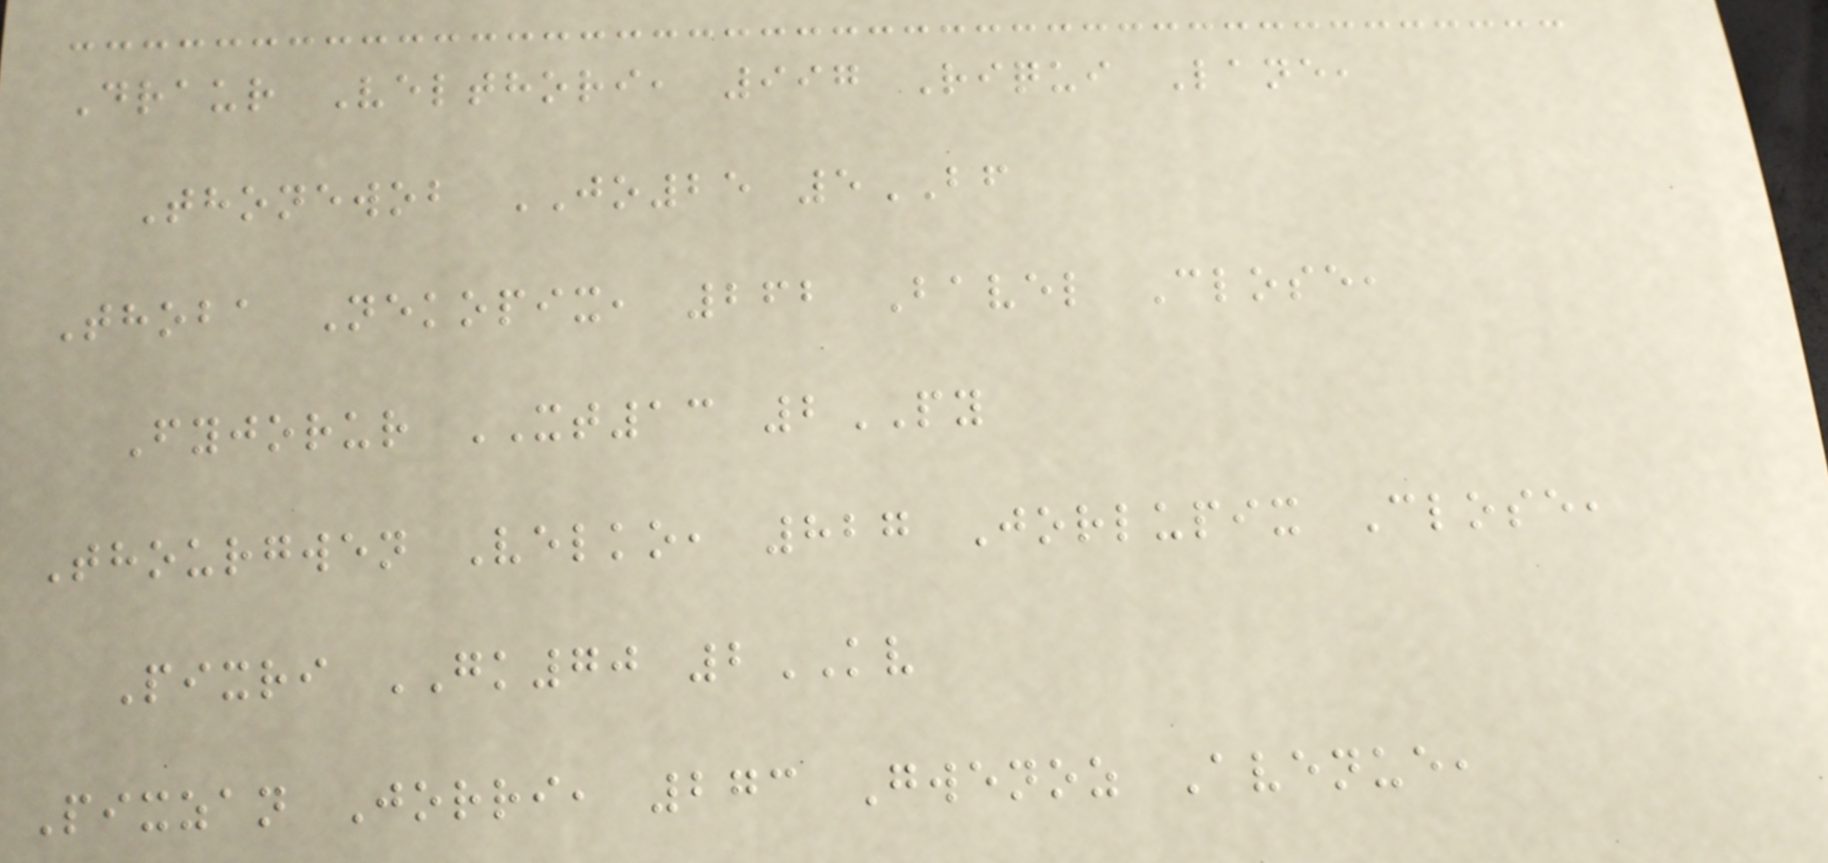Draur Velthori, 997 Riqui Lane,
Thonewob JO25 5BF
Thoba Nekopix, 262 Bavel Close,
Fyjorur XT13 2PY
Thourgwen Velko, 827 Jorlupix Close,
Pixri GK70 2KV
Pixzan Jorri, 273 Gwenoz Avenue,
